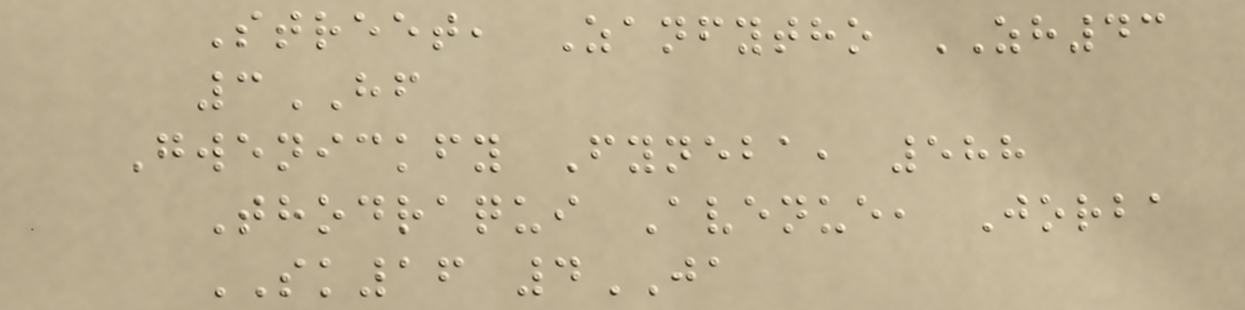Street, Zanfytho ZH43
3HF
Gwenickfy Fyneba, 588
Thodraqui Avenue, Jorba
SK16 4JA
